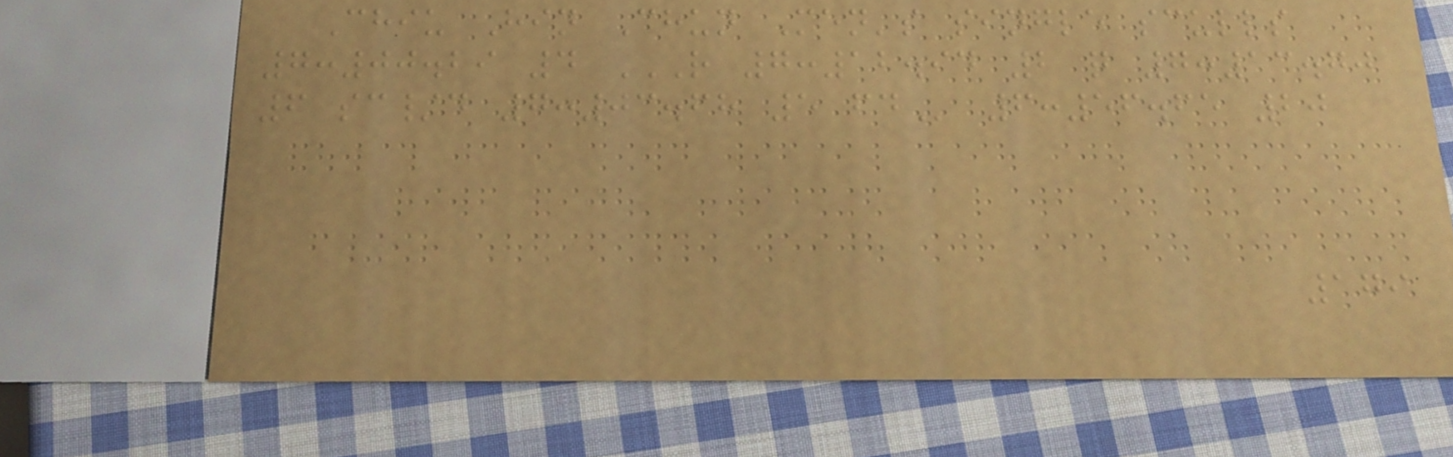Chiu Hin Chun Men's single sculls
7:00.29 4 R 7:12.94 2 Q 7:13.70
6 SC/D 7:03.68 5 FD 6:56.65 20
179
